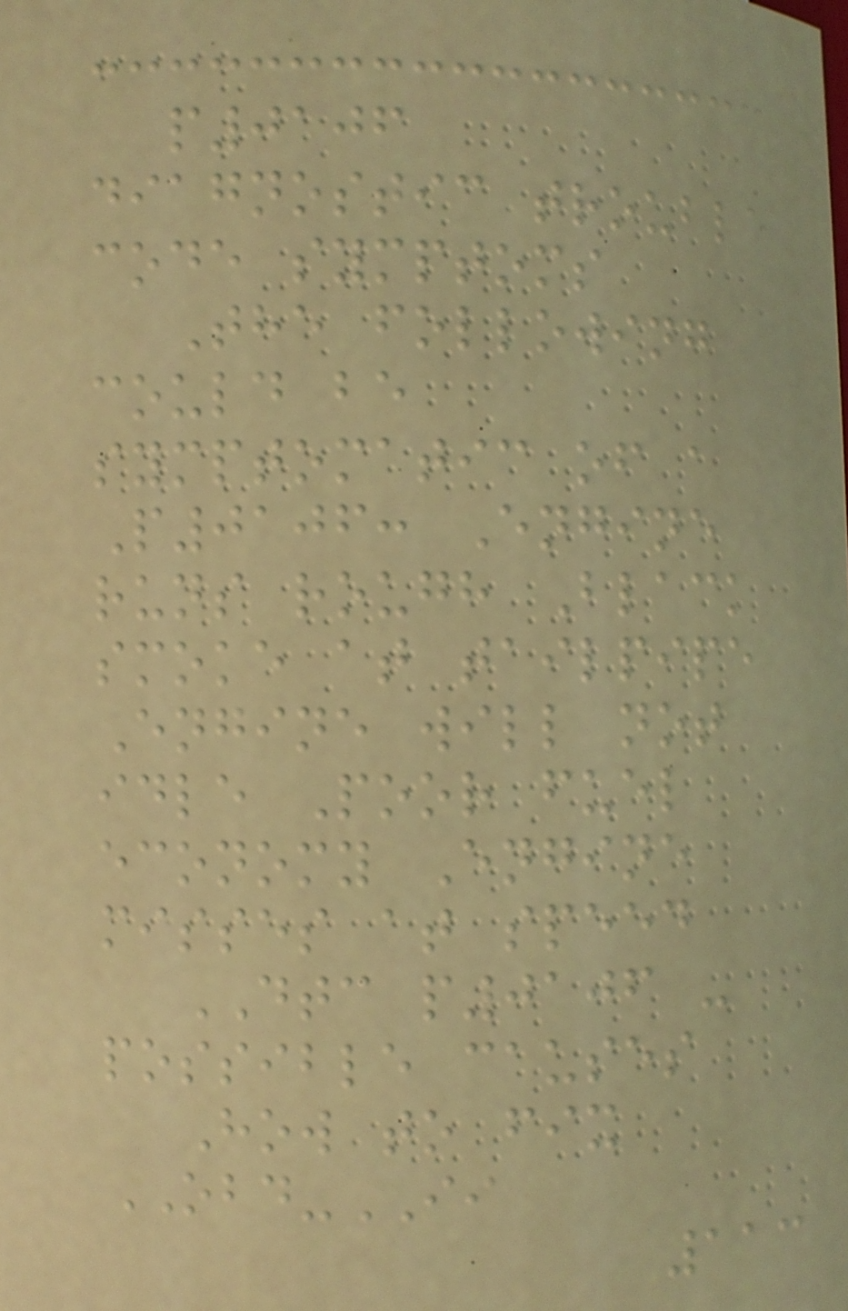p0106
diagnostic trouble
code symptoms
The following
could be
symptomatic of a
P0106: Engine
runs rough Black
smoke at tailpipe
Engine will not
idle Poor fuel
economy Engine
misses at speed
DTC p0106 -
possible causes
How to fix
OBD-II
113
